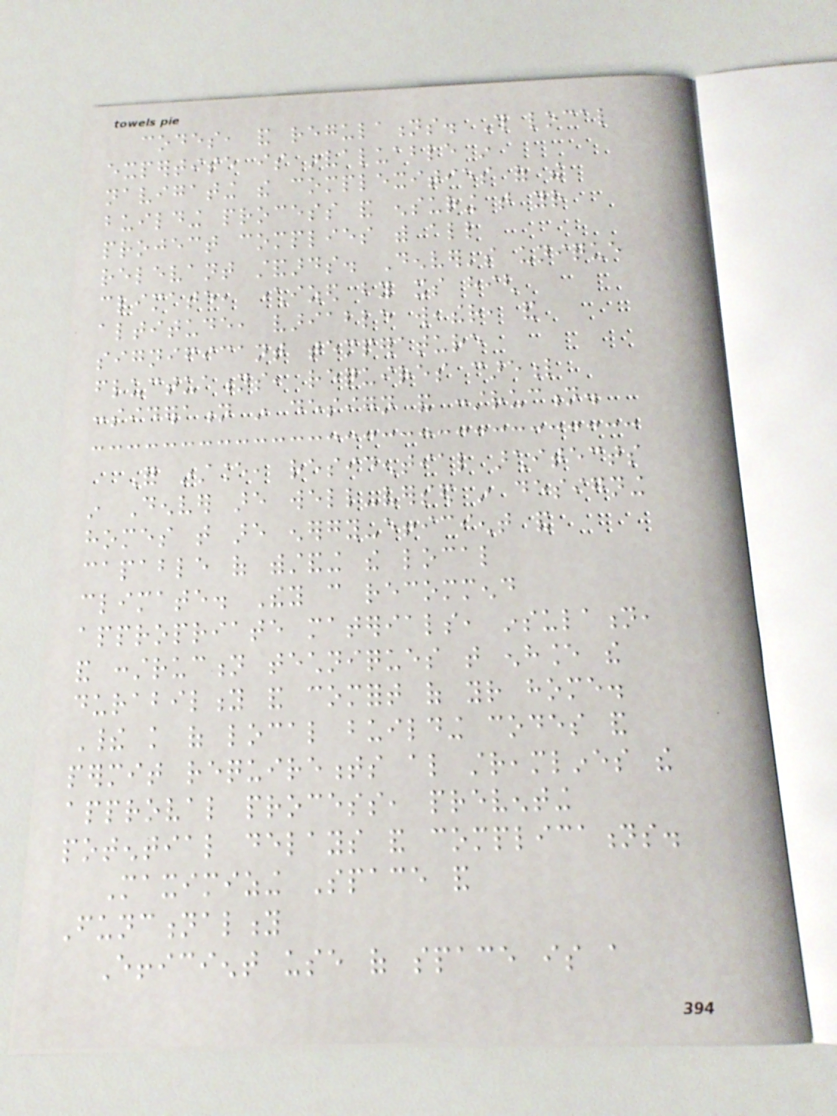codes, and regulations. This local
expertise is invaluable in
navigating the complexities of the
building process and ensuring that your
project complies with all
relevant standards. Denver's unique
climate, characterized by its high
altitude, variable weather, and
significant temperature
fluctuations, requires careful
consideration in design and construction.
For instance, residential architects
in Denver are well-versed in designing
homes that are energy-efficient and
capable of withstanding the local
climate. They can recommend
appropriate materials, insulation,
and construction techniques that enhance the
durability and comfort of your home.
Their knowledge of local building codes and
permit requirements also streamlines the
approval process, preventing
potential delays and complications.
Maximizing Space and
Functionality
Efficient use of space is a
